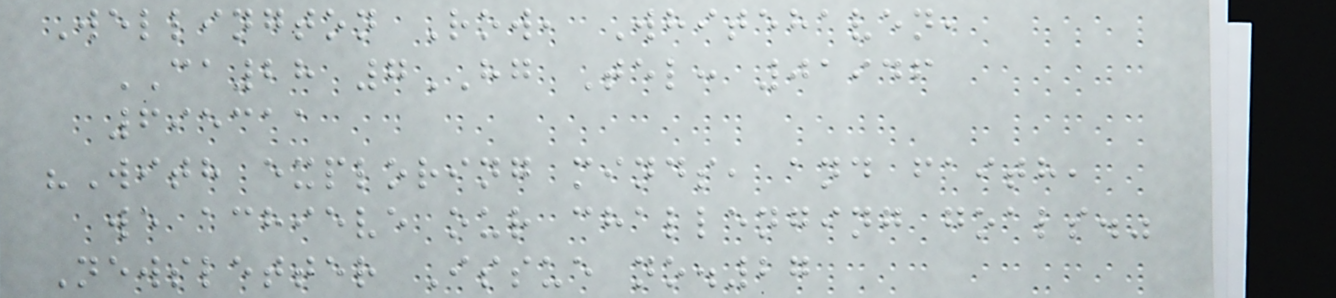Wellington Row, Whitehaven,
CA28 7HG Tel: 01946
695311
"With exploring minds, and faith,
we achieve our challenging goals."
Newsletter Issue no.27
